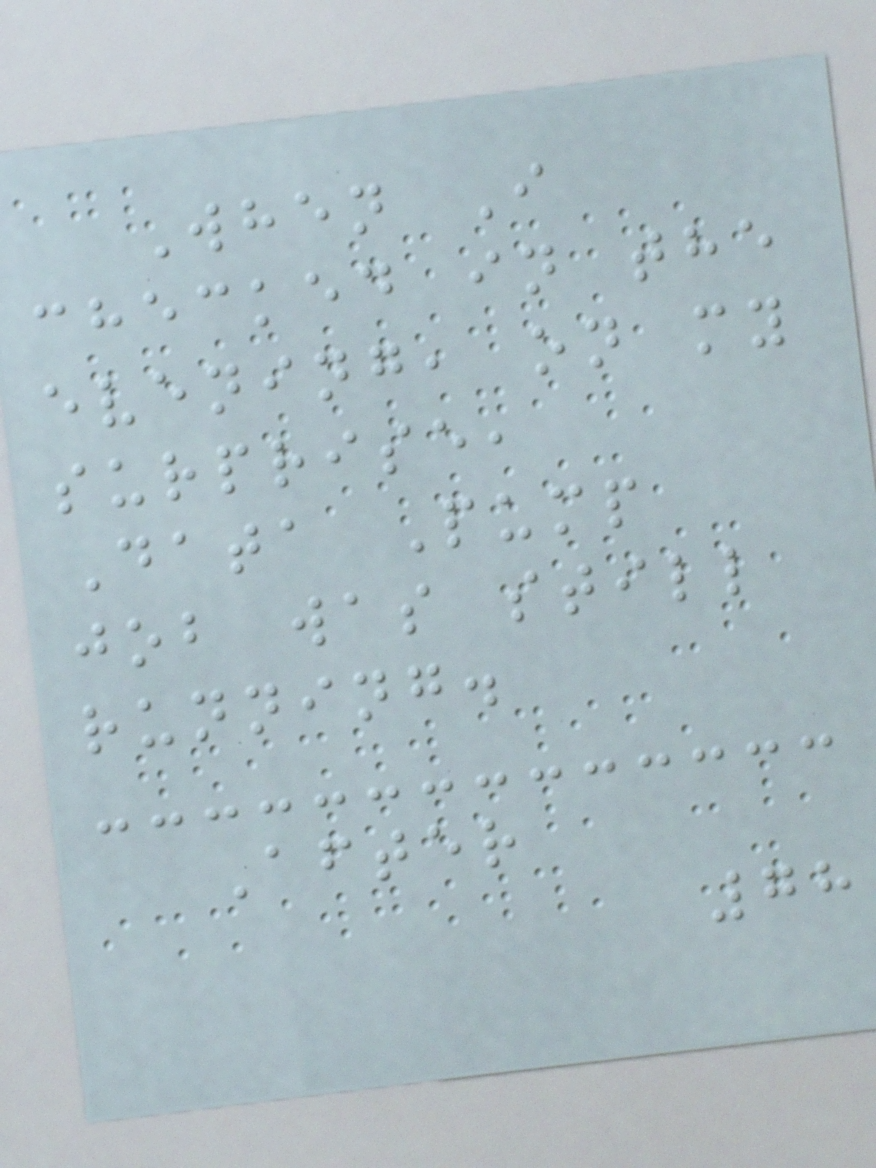When I
checked in the
evening, on my
surprise,
Data Pump
job was still
running.
After
78
